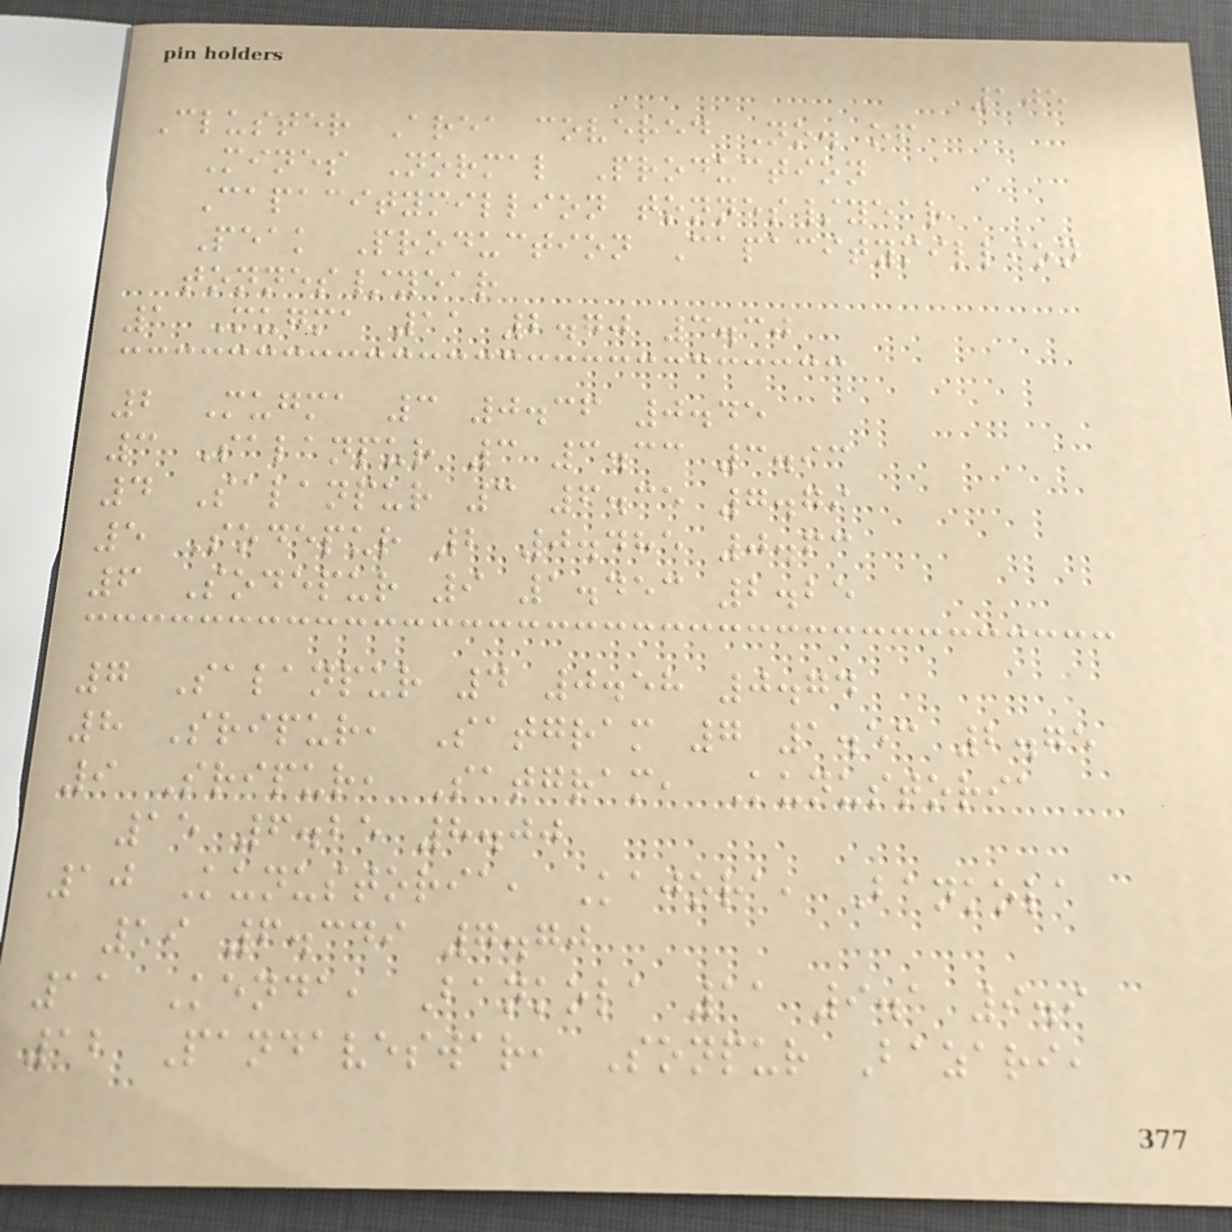105
Cluster Area covered No. of
Mines Normal Production
Capacitymillion tonnes/year
Peak Production Capacitymillion
tonnes/year
1 Mugma 11 2.70 3.30
2 Mugma 3 0.36 0.45
3 Salanpur 3 3.33 3.93
4 Salanpur 3 6.35 7.79
5 Sodepur 2 0.485 0.63
6 Sodepur 9 1.453 2.25
7 Salanpur 4 0.58 0.74
8 Sripur, Satgram 7 1.53 2.75
9 Sripur, Satgram, Kunustoria
15 6.25 8.00
10 Kunustoria, Kajora, Bankola
19 6.349 7.70
11 Kenda, Bankola 11 9.1 9.9
12 Pandaveswar, Sonpur Bazari,
